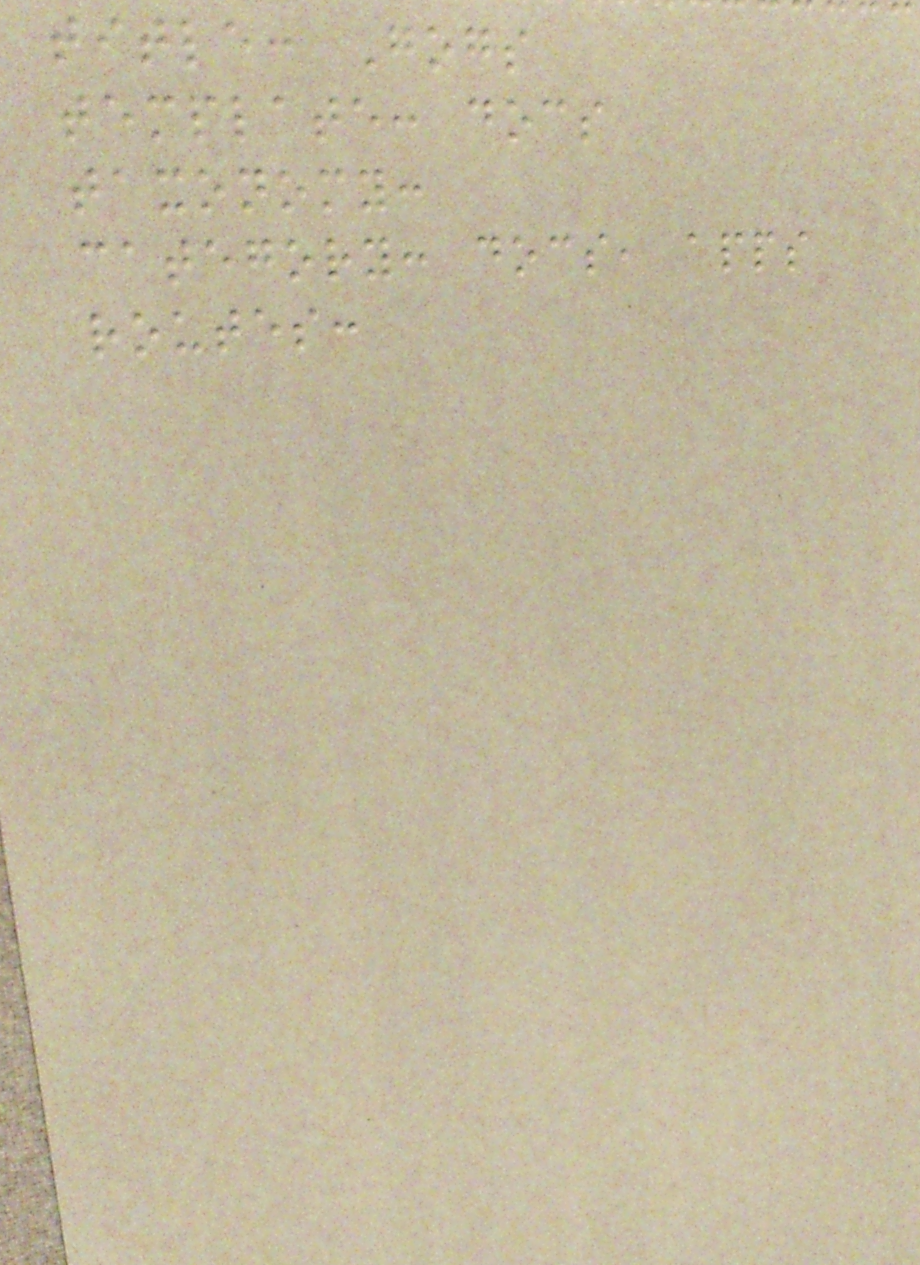title: Gogs
template: docs
taxonomy:
category: docs, apps
routes:
